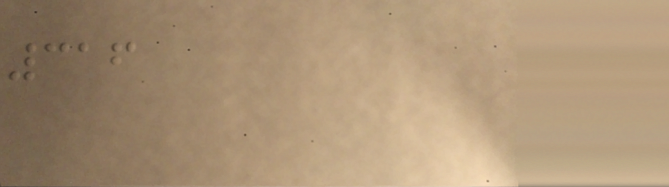316
